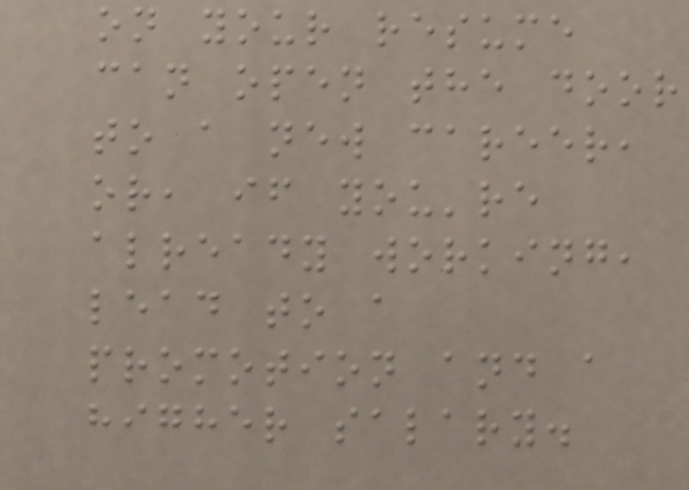on your resume
can open the door
to a new career,
or, if you're
already working,
lead to a
promotion and a
higher salary.
